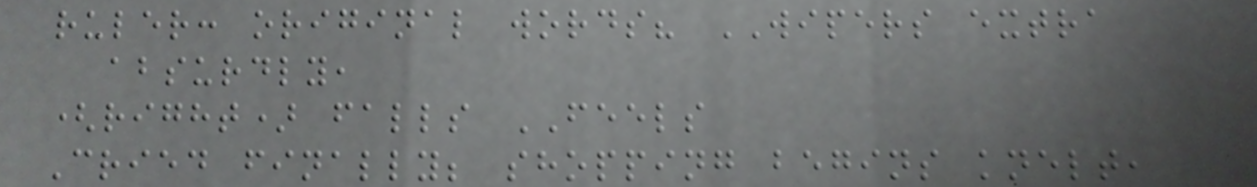ruler: original words? WIPERS extra
absurdly,
(right) falls FEELS
Cried finally; shopping begins knelt,
